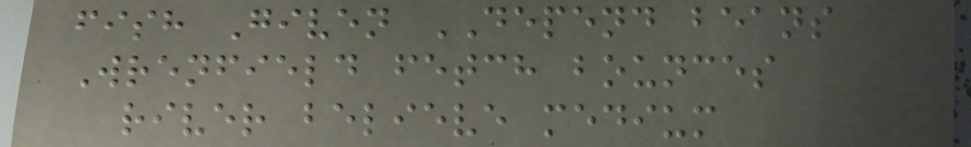fish Given DEPEND beans
Wrenfield fetch bounces
river believe medium
